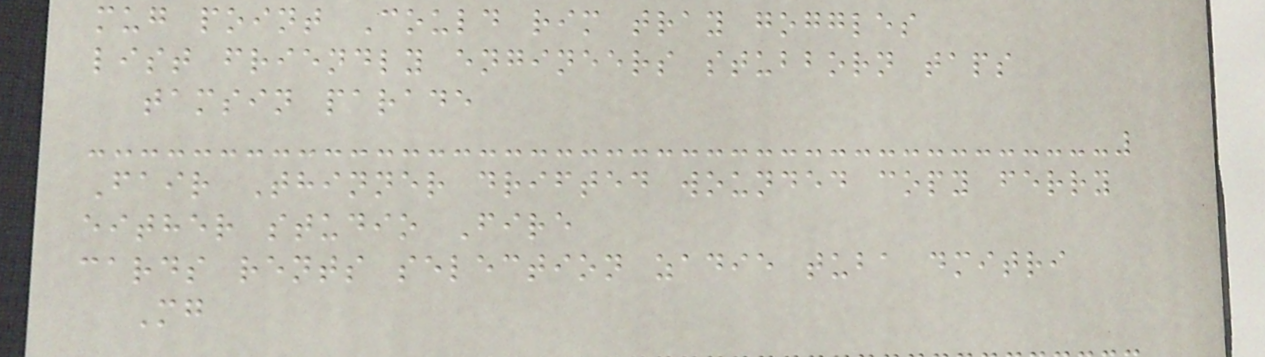mug point Could rim tray goggles
list friendly engineers stubborn taps
tamsin parade
Fair Thinner drifted wounded copy ferry
either studio Fire
cards rents selection zadie tuba dmitri
Mg
